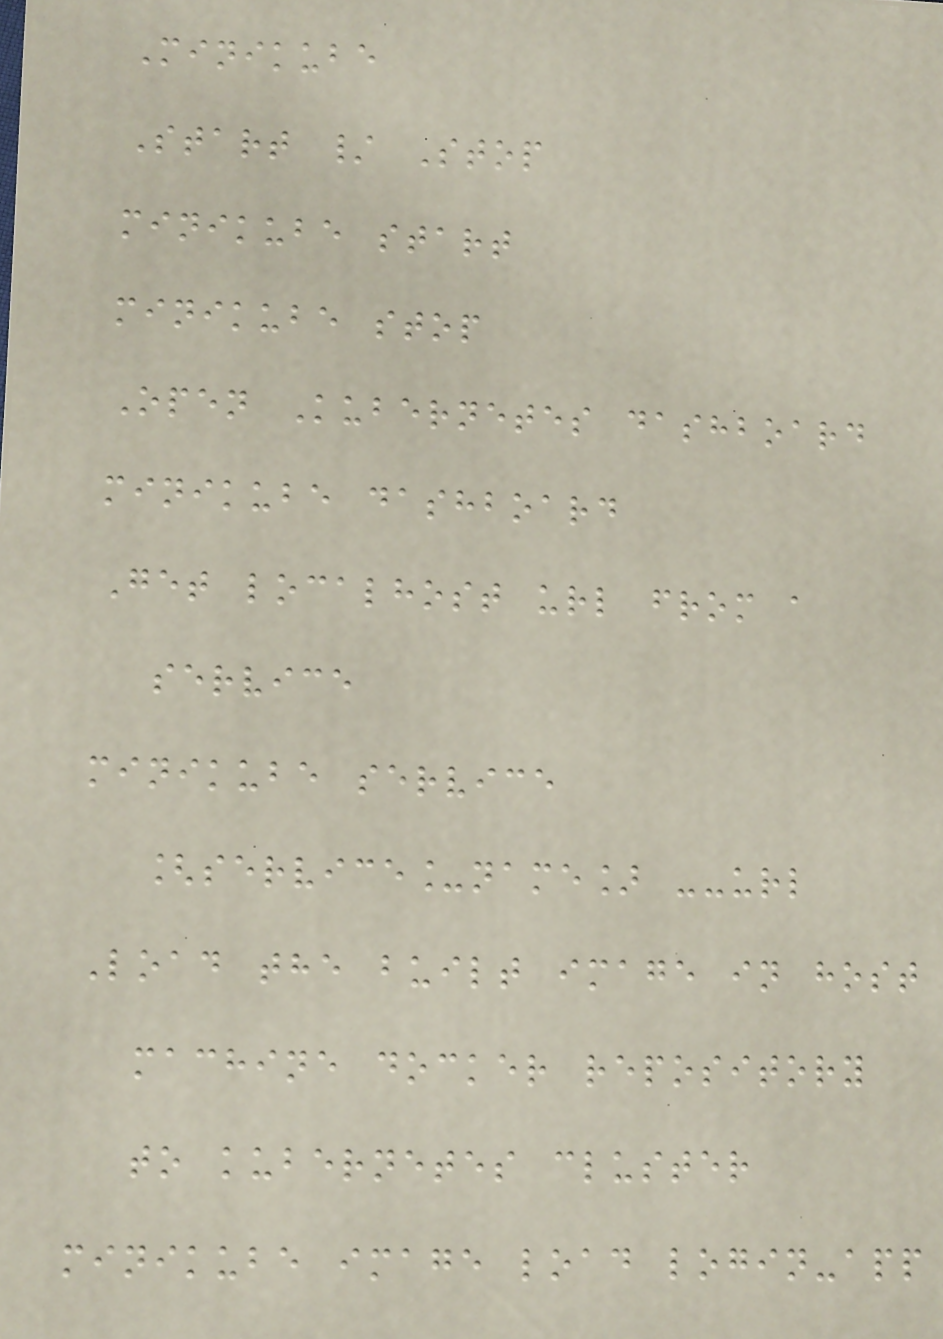Minikube
Start / Stop
minikube start
minikube stop
Open Kubernetes dashboard
minikube dashboard
Get localhost url from a
service
minikube service
[service_name] --url
Load the built image in host
machine docker repository
to kubernetes cluster
minikube image load login-app
